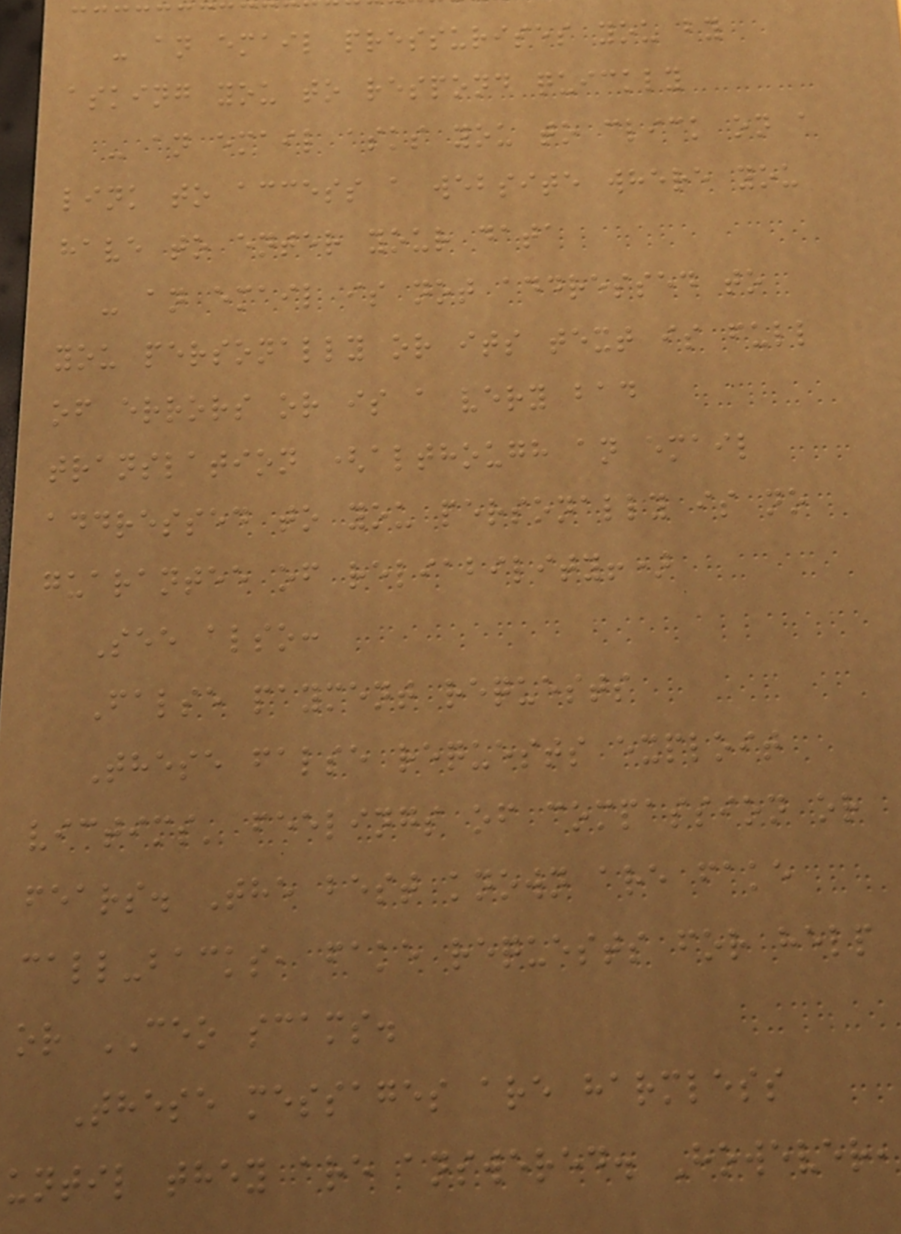- an email pressurises you by
asking you to respond quickly
- an email asks you to click on a
link to access a website where you
have to enter your data
- an email is not addressed to
you personally or its text is full
of errors or is a very bad
translation (although an email
addressed to you personally is no
guarantee of reliability!)
See also:
False payment requests
These false requests exploit
victims' feelings of compassion or
fears. The best known are fake
call-backs, fake requests for help
or CEO scams.
These messages are harmless
until they are answered. However,
